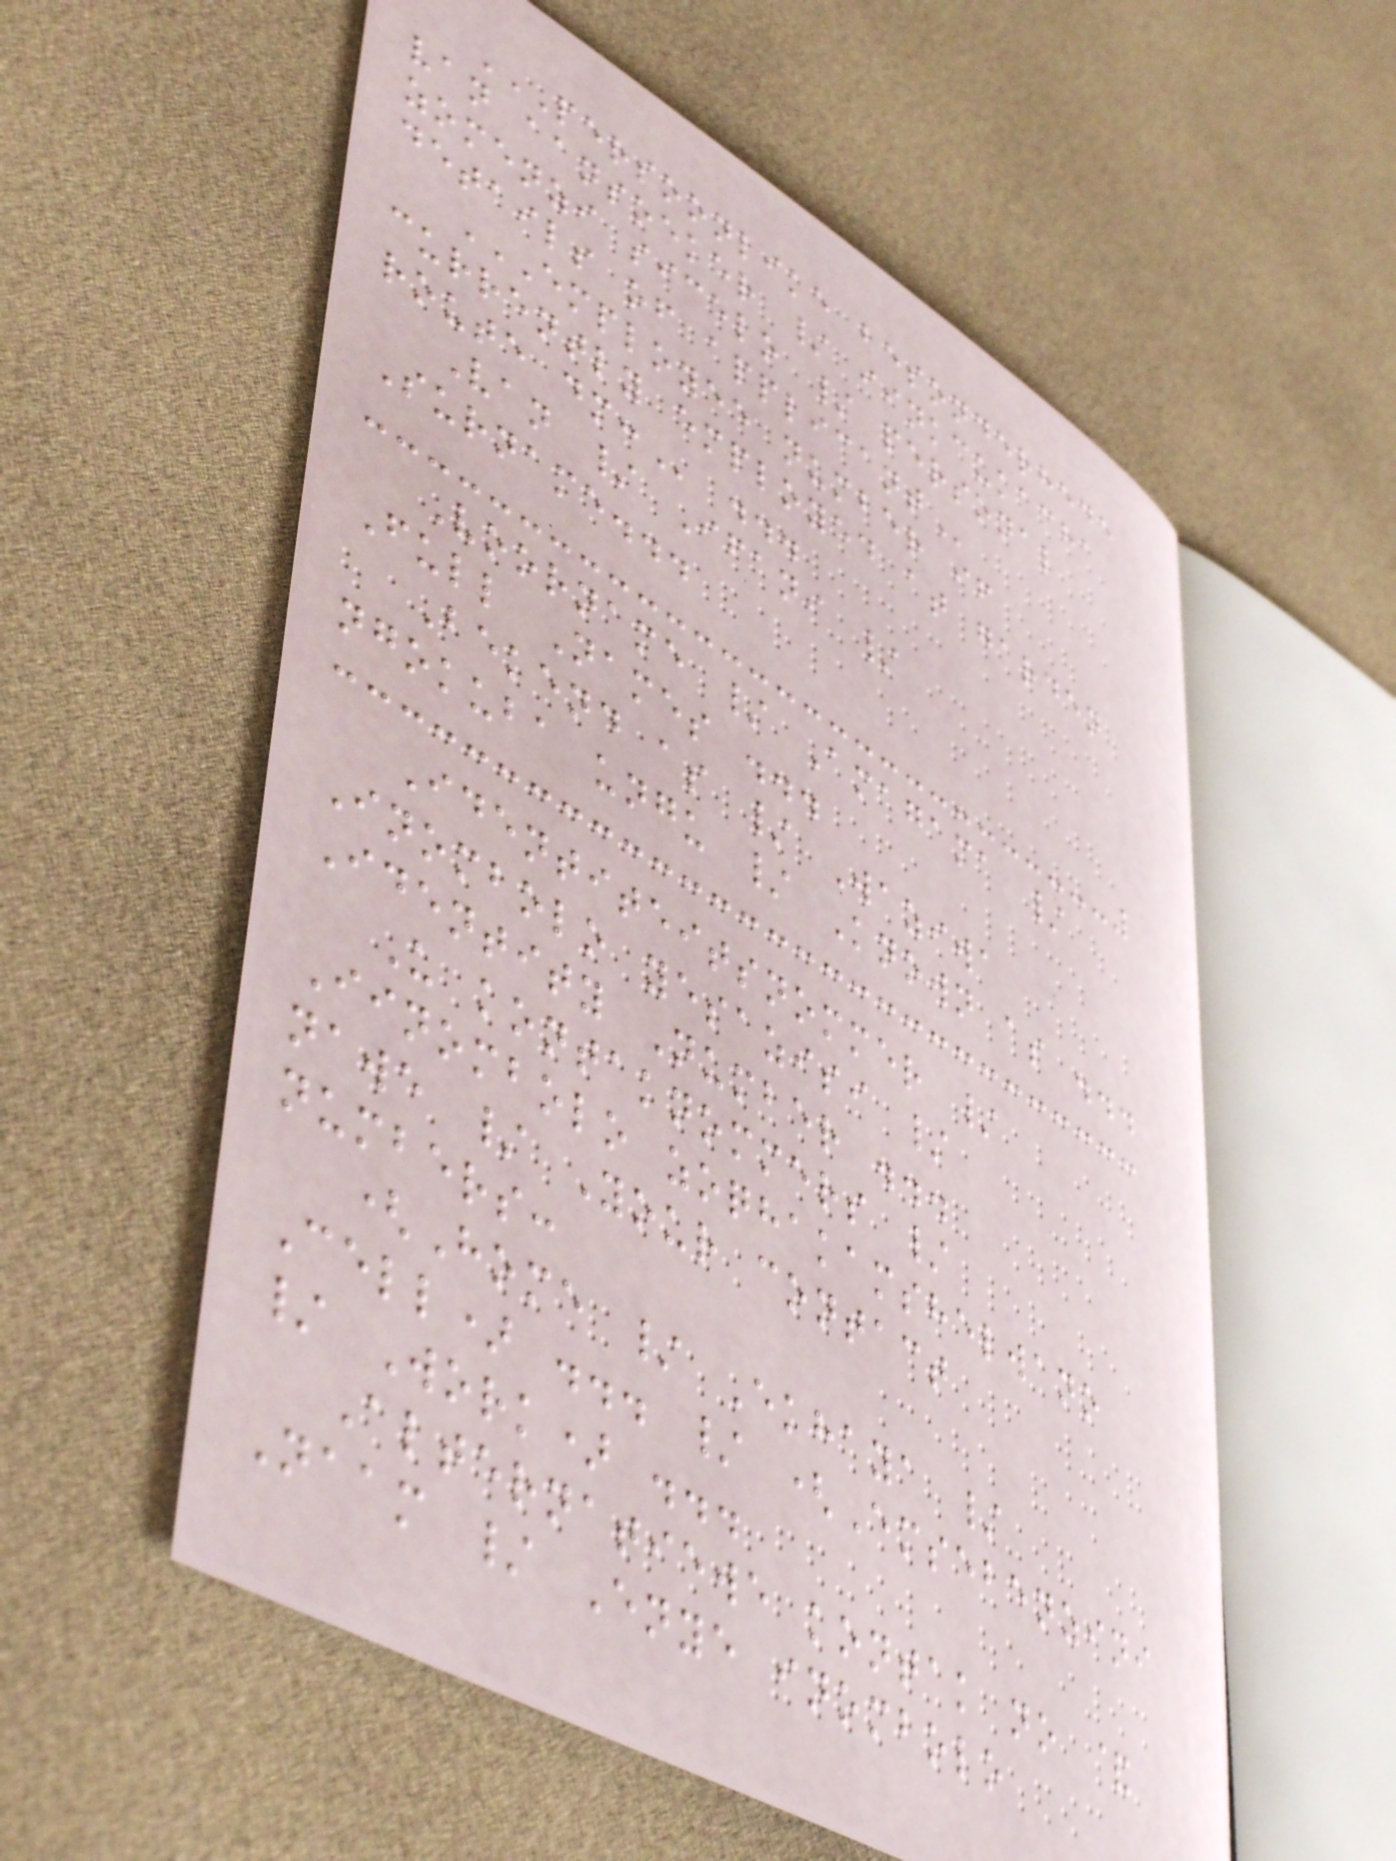PERSOONLIKE BESONDERHEDE
VAN AANSOEKER / IINKCUKACHA
ZOMENZI SICELO / PERSONAL
DETAILS OF APPLICANT
EMPLOYEE NUMBER IF
CURRENTLY EMPLOYED AT GARDEN
ROUTE DM: ...
Van / Ifani /
Surname...
Voorname / Amagama /
Full Names ...
Bekend as / Waziwa
ngokuba ungu / Known as ...
Identiteitsnommer /
Inombolo yesazisi /
Identity Number ...
U kontaknommers /
Iinombolo zoqhakamshelwano
nawe / Your contact
numbers:
(Home / Ekhaya /
Cell) ... / (Emsebenzini
/ Work) ...
Alternatiewe kontak no &
Naam / Enye inombolo
